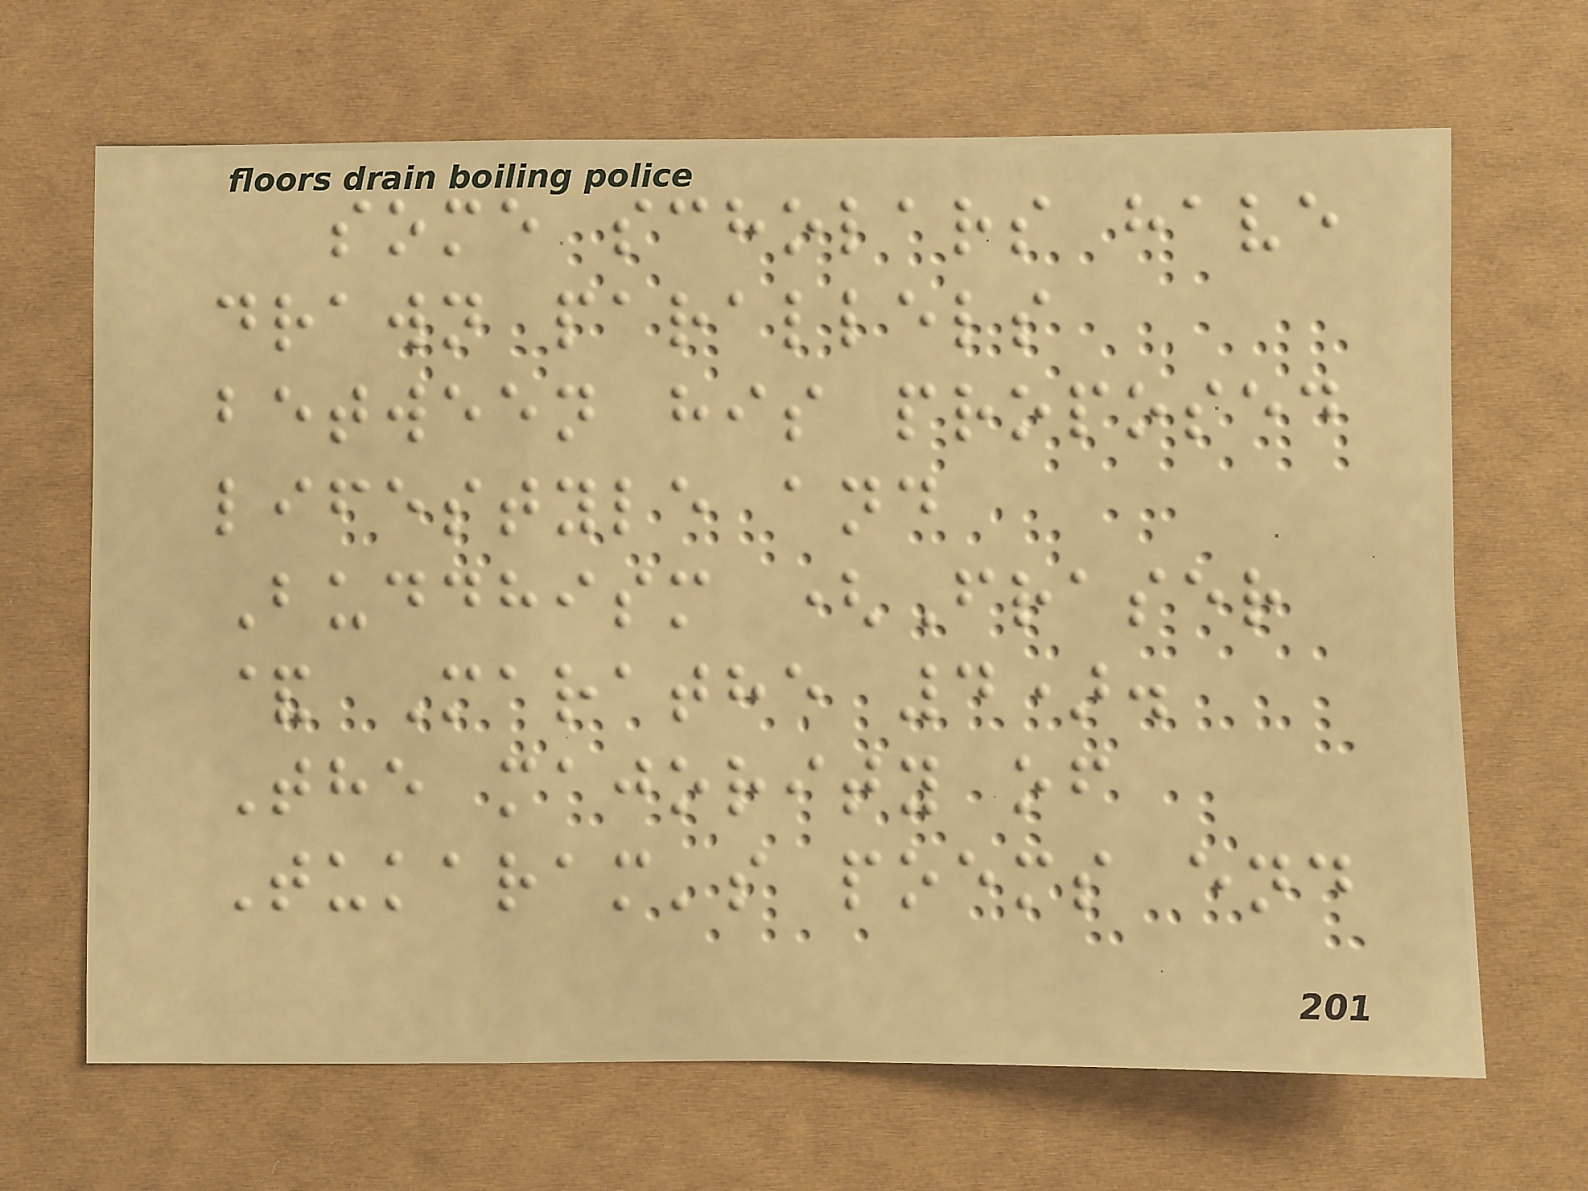some scholars have
drawn parallels
between his proposed
lifestyle and
Buddhism (Fraser
& Marathe 4).
The majority of
Tukaram's poems end
